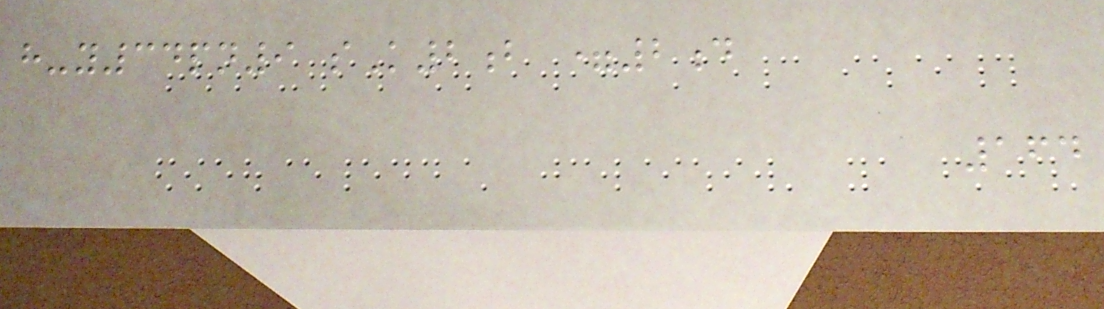h-y34pn9 sK2b =2d
164
